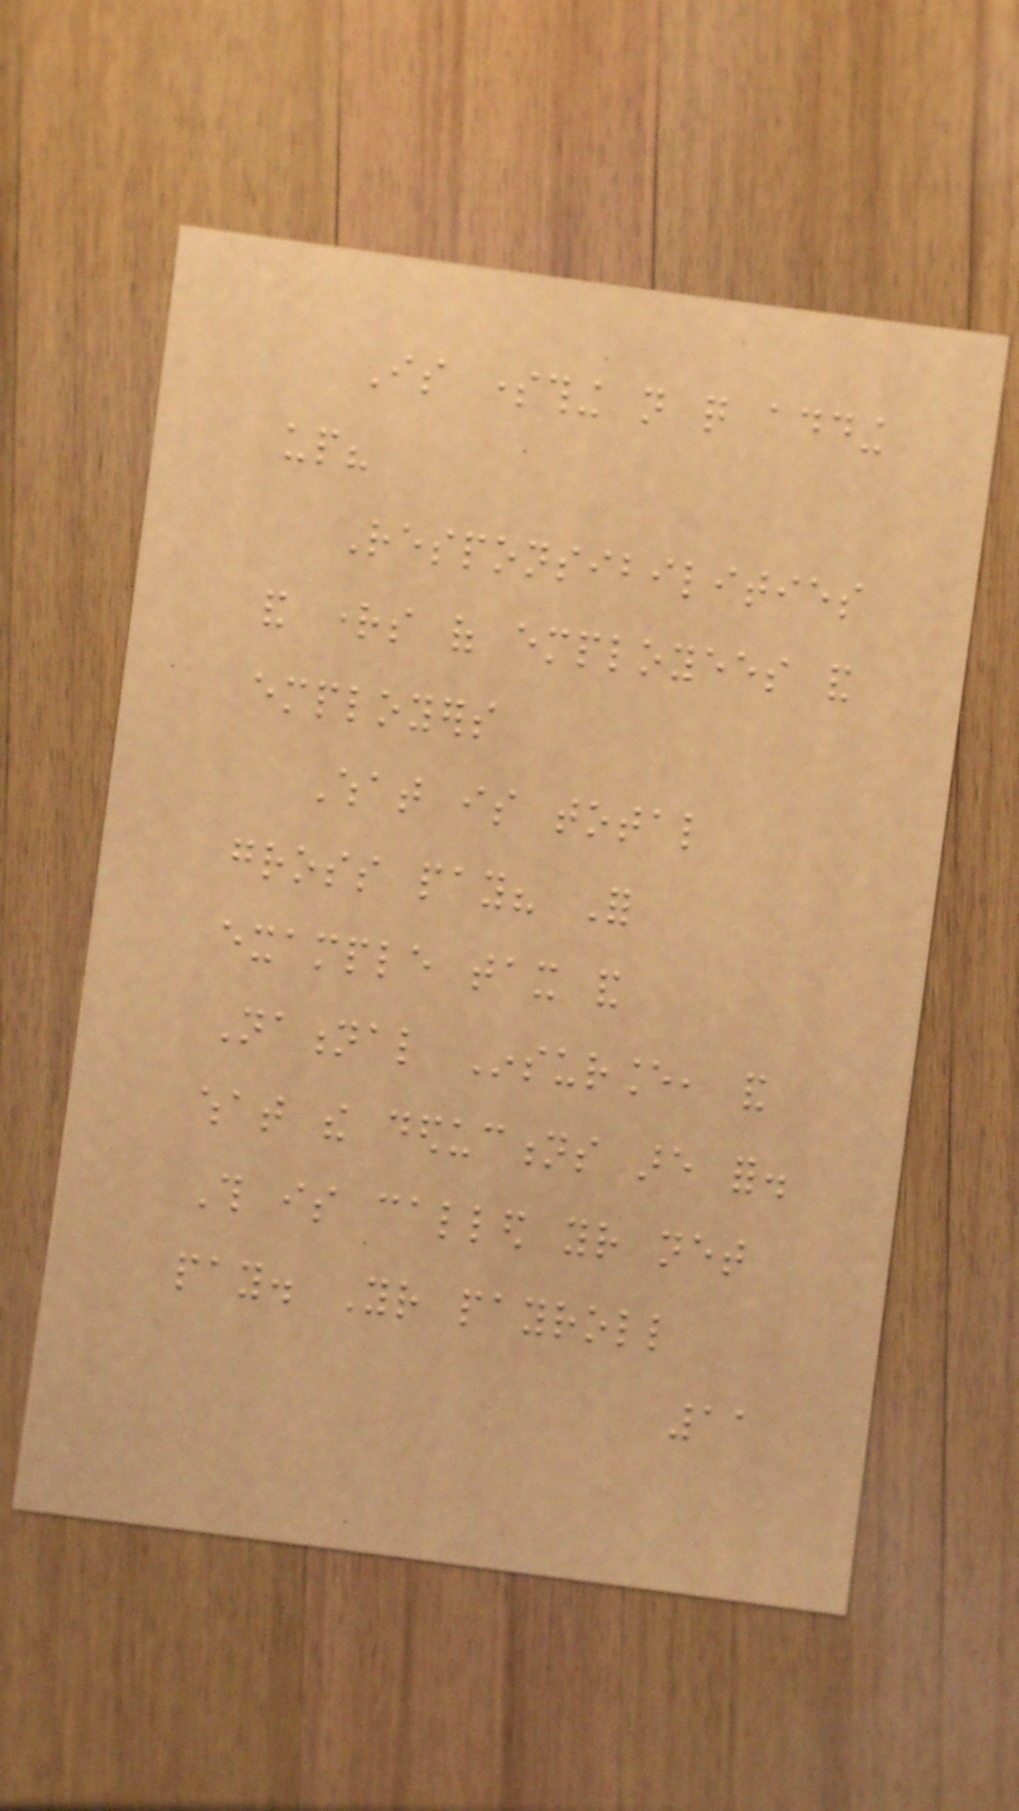Is something not quite adding
up?
Responsibilities
and rights of employees and
employers
What is total
gross pay? For
example tax and
National Insurance, and
what the deductions are for.
This is called your net
pay. Your payroll
11
